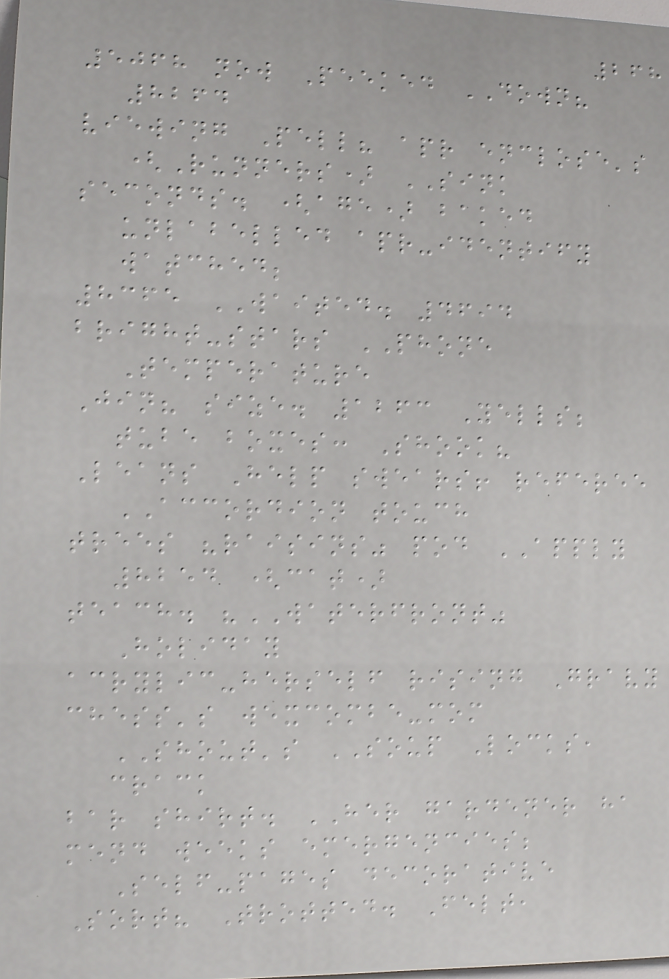268
5068 now Peeked DOWN?
8264
viewing Pell? apr enclose's
(Runners) SINK
seconds. (age) baked
unlabelled apr-identify
watched;
8365 WAITED. 4694
bright-stars PHONE
Temperature
Jin? size. 1263 Yells;
tube boxes: Shook?
Leans Help swears! referee
ACCORDION touch
trees "raisins" pod APPLY
8254 (cat)
teach. "WATERFRONT"
Holiday
acrylic-herself rising Gravy
chess's wexcombe-mom
SHOUT's SOUP Locks,
crack
bar shirt. HER gardener ha
mend weeks emergencies;
Self-pages decorative
Sort? Trotted. Felt,
